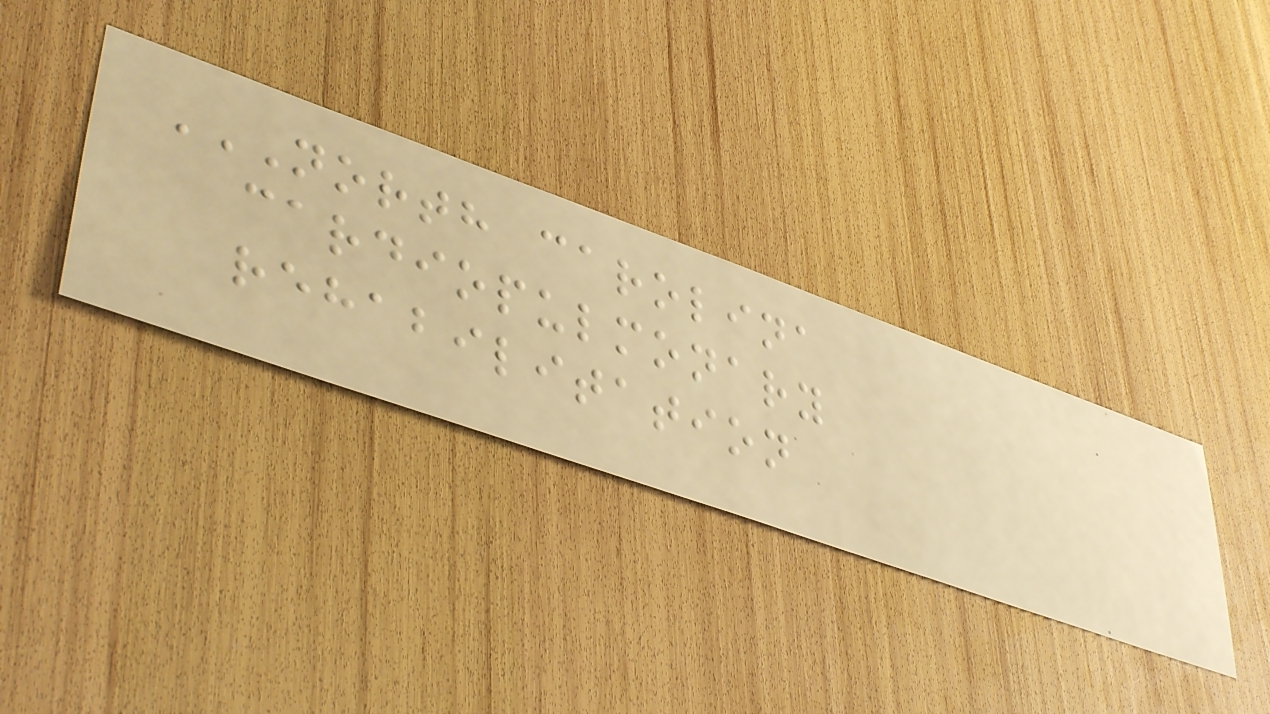NORTH CAROLINA
CARDIOPULMONARY
REHABILITATION
